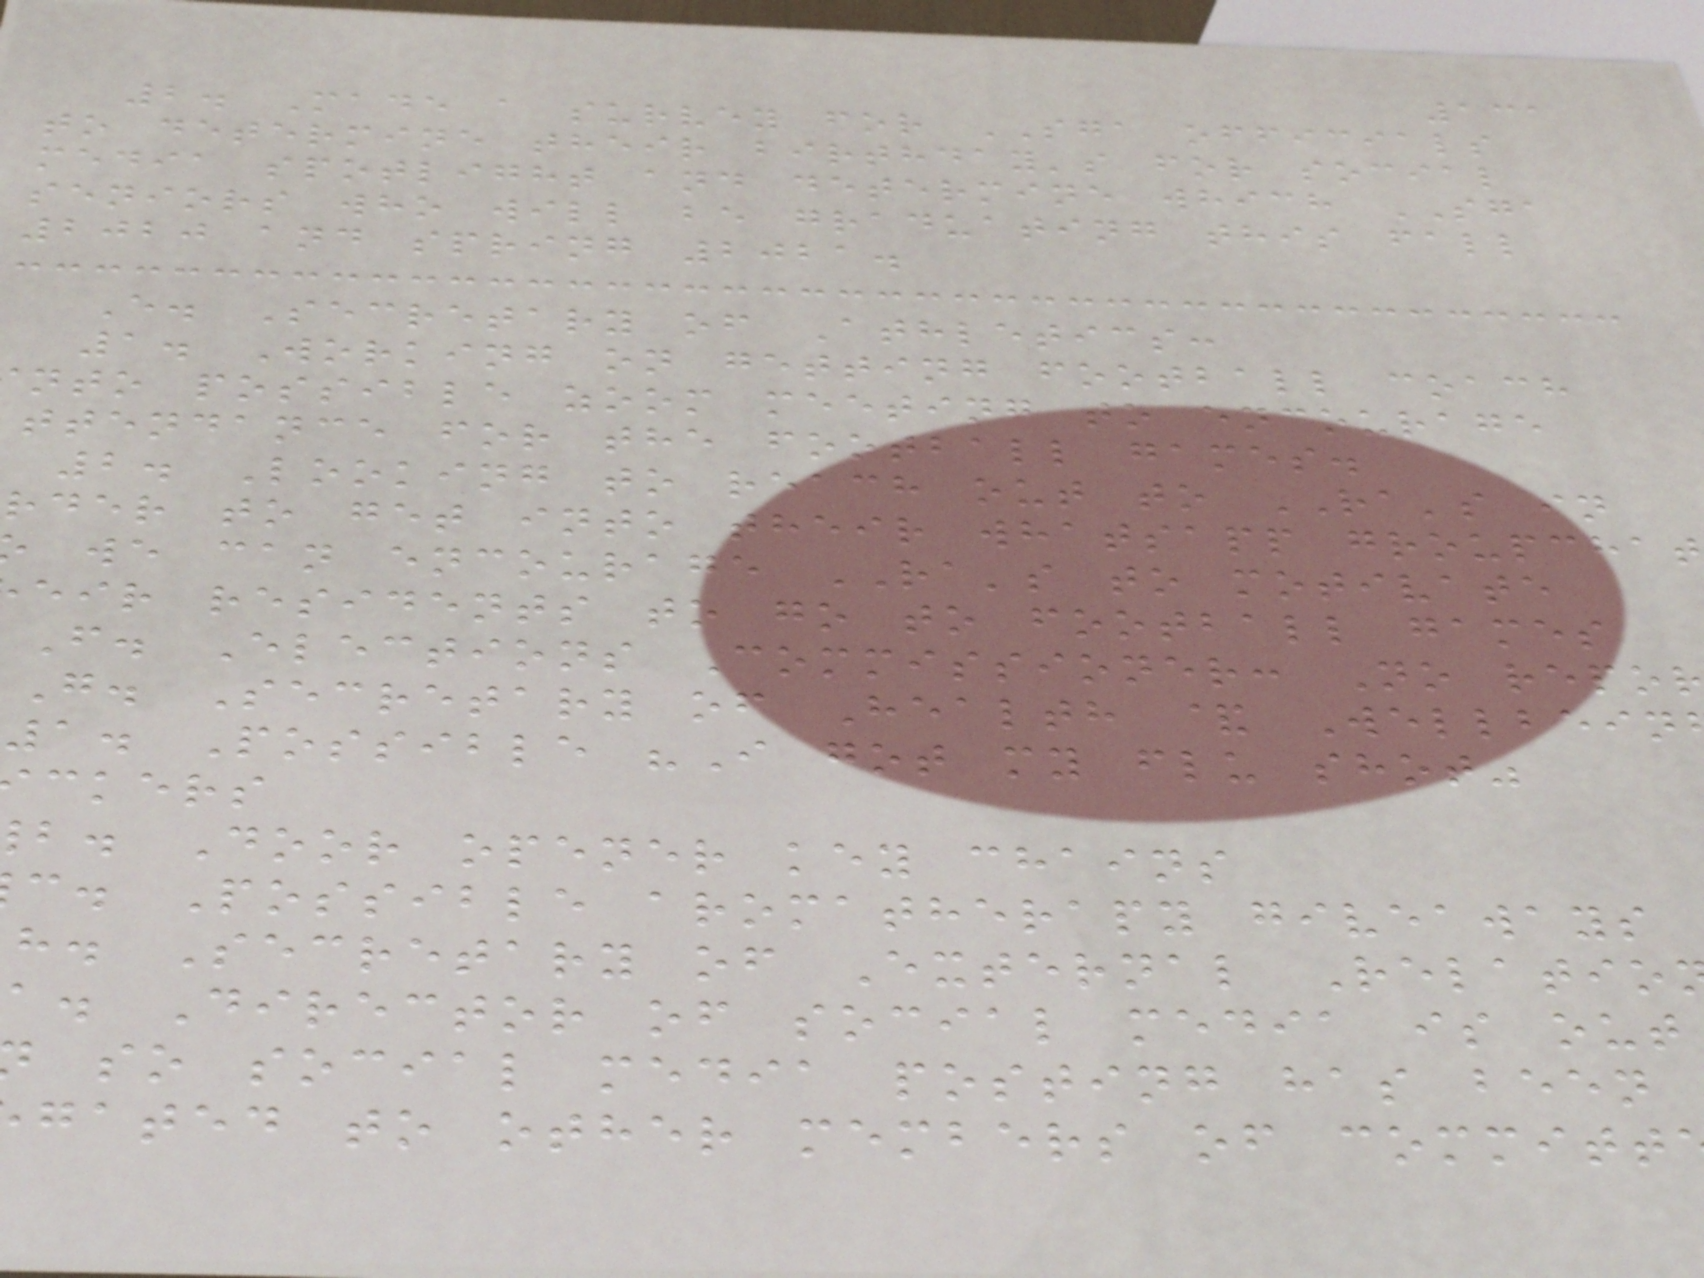131
2. Made a survey for SGA officials
to determine their birthday's for social
media spotlight and determine which SGA
seniors who will be graduating this fall
2020 and spring 2021.
E. Secretary of Athletics:
1. Working on getting football coach
nto possible zoom meeting to encourage
ttendance for the football games.
2. Looking to reach out to RA's in
rder to get into their whatsapp groupchat
we can encourage RA's to motivate
eir residents to go to football games
F. Elections Commissioner: No repo
G. Secretary of Health & Wellbein
1. Possible "I got my flu shot"
ckers
b. Door opener key chains
c. Possible aromatherapy giveaways
h. Secretary of External Relatio
a. Director of social media is out
so social media posting has been
gated to other members of committ
